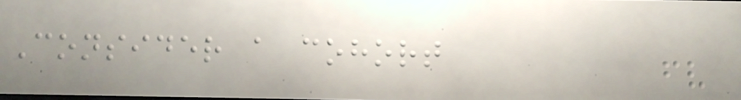Consider a cohort
